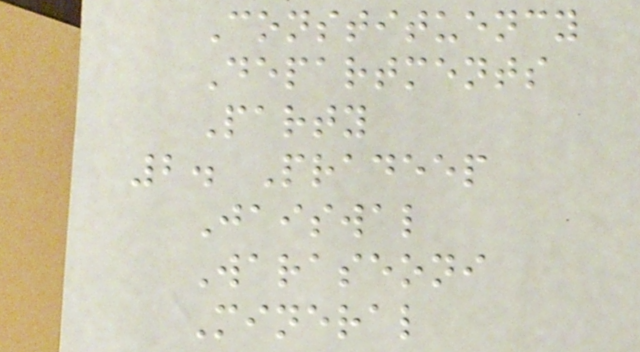Constituency
Departments
Party
2. Pradeep
Jaiswal
Waraseoni
Mineral
